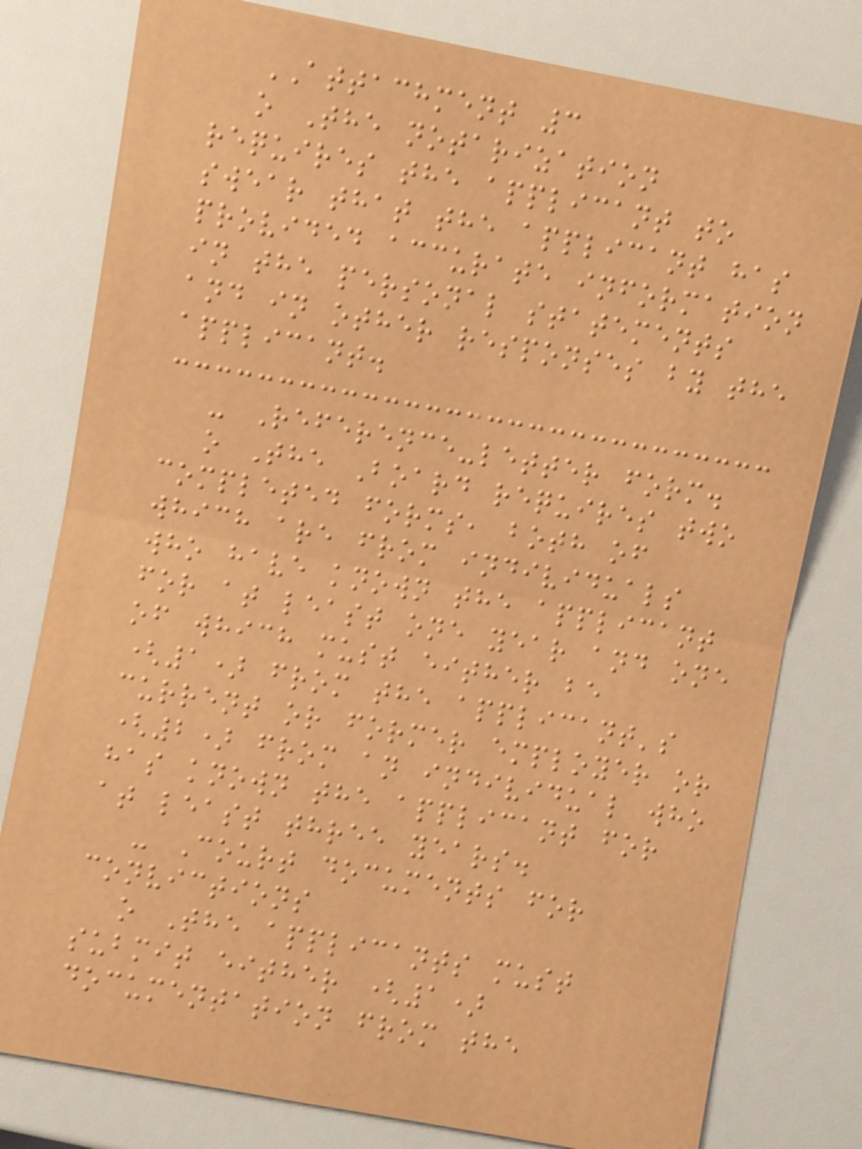ATTACHMENT 3
o The notarization
requires the applicant to
swear that the applicant has
provided accurate information
in the personal statements
and in other responses by the
applicant.
- Reference-letter form.
o The Board requires two
completed forms, both of
which are from individuals
who have known the applicant
for at least one year and one
of which must either be
(1) from the applicant's
current or former employer or
(2) from an individual who
has known the applicant for
at least three years.
- Court documents for
convictions
o The applicants must
submit either (1)
documentation from the
